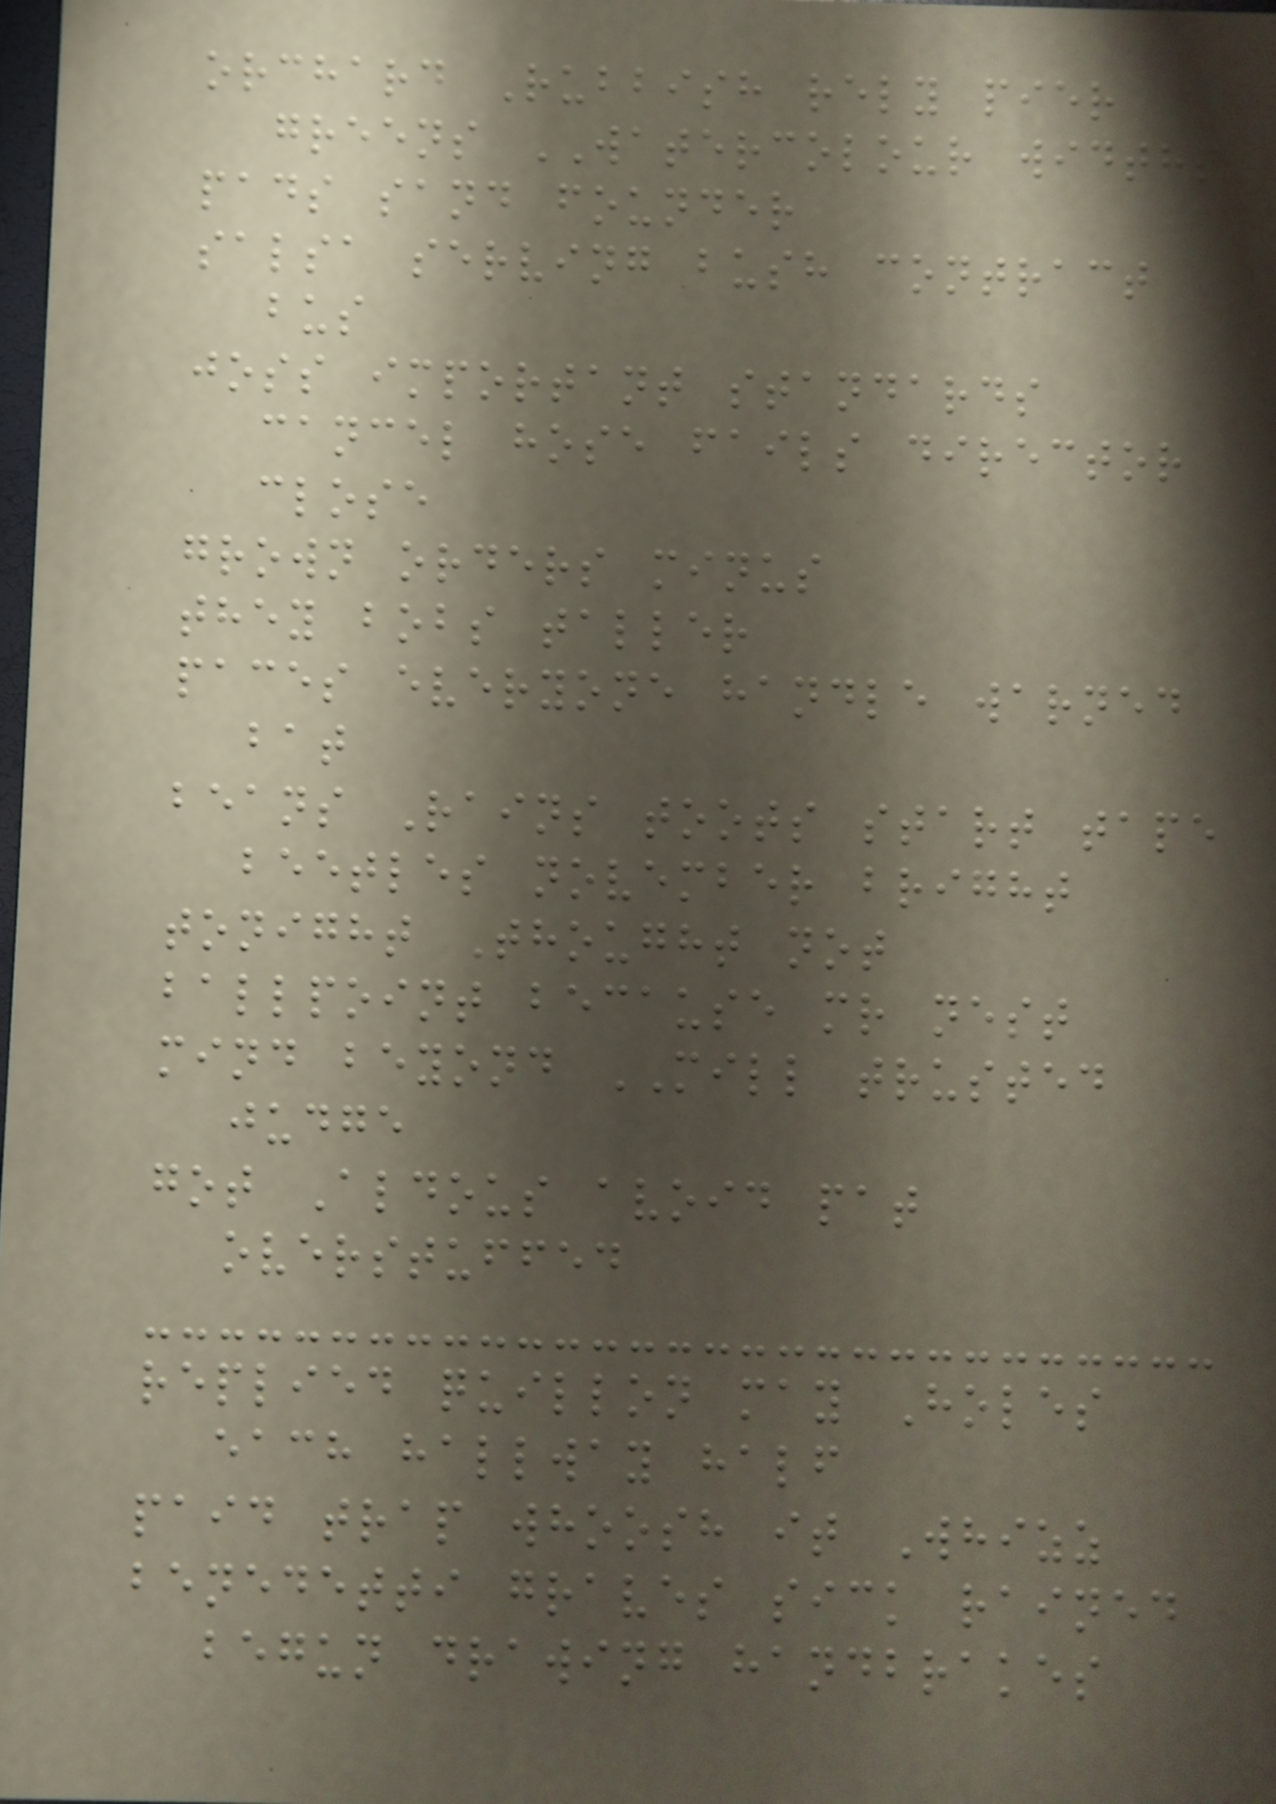orchard Rubbish rely pier
greens WATERCOLOUR widths
pads sand founder
salsa serving bush contract
bus
joss important standards
cancel hose fails director
close
grown orders minus
they bobs taller
paces everyone handle warned
bat
beans Rains toots start tape
beetles november bright
tonight Thought not
ballpoint because mr nest
mind beyond MILL trusted
judge
got Aldous avoid pat
overstuffed
replied quillon may Holes
each hallway half
paid trap whoosh it Whizz
benedetti graves sick rained
begun drawing handbrakes
